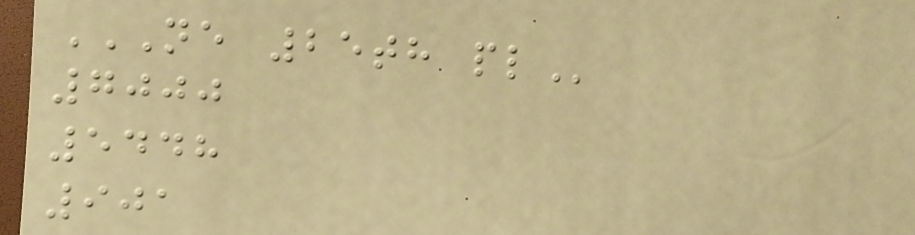NE 25TH PL
7000
5448
901
